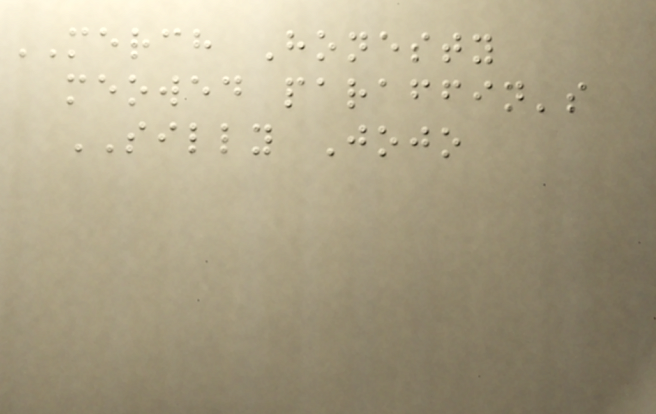MERCH Honesty
meowed paraffin's
SILLY Jojo
